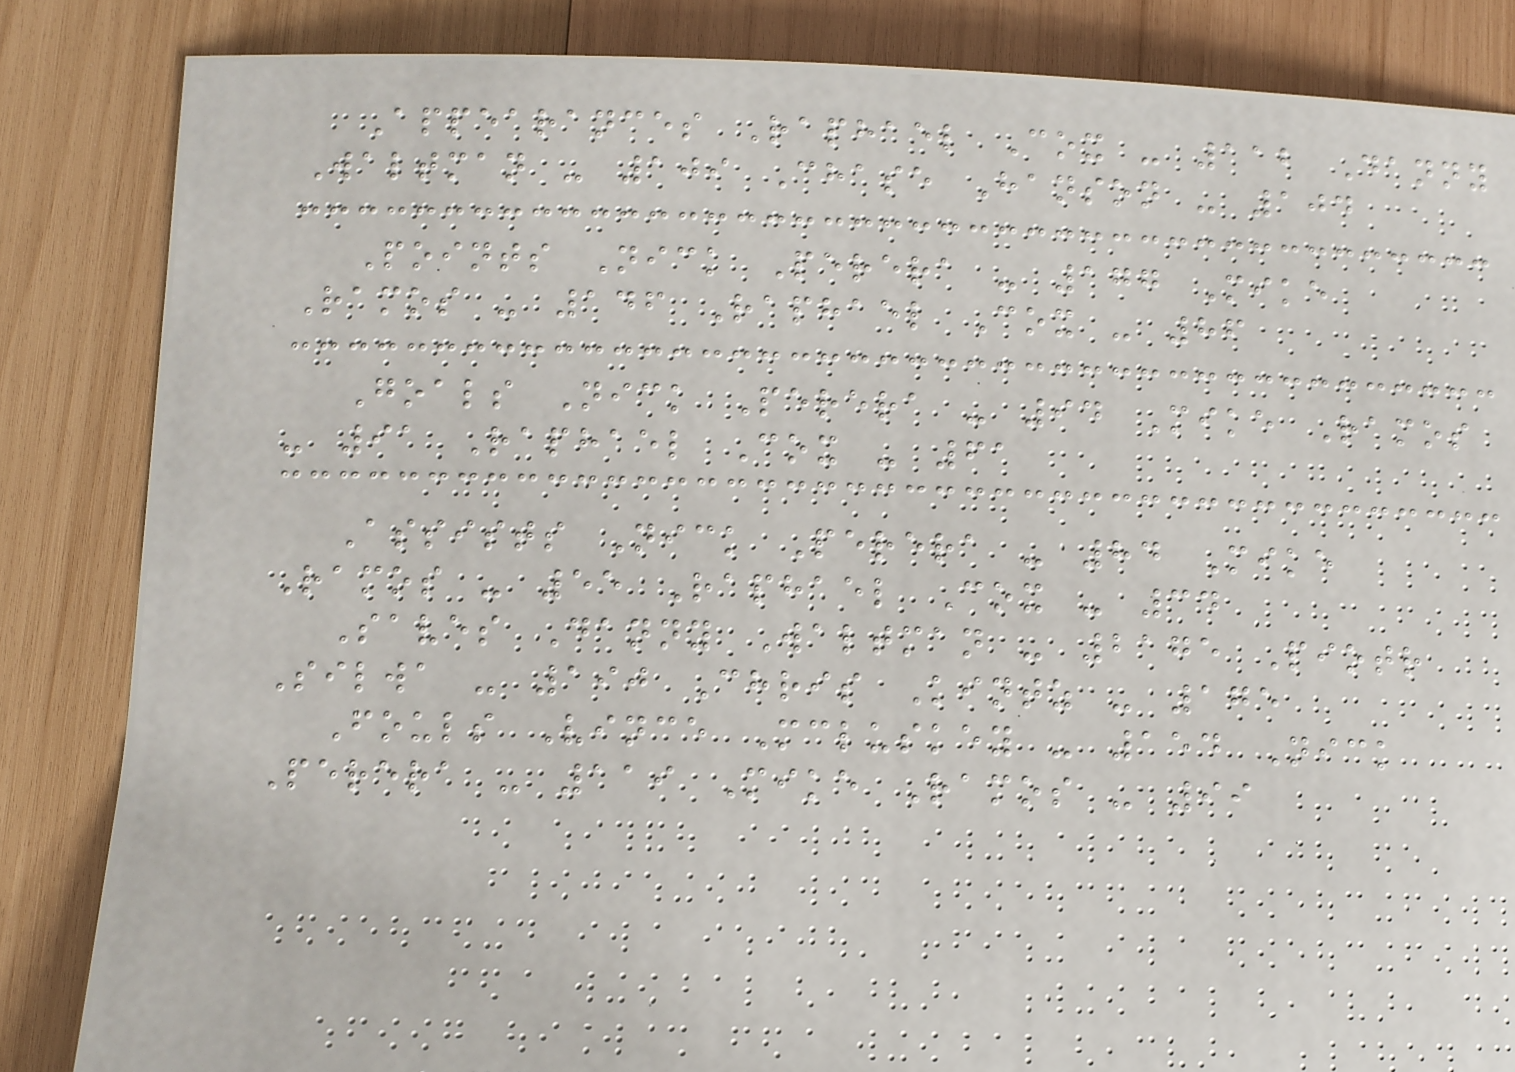Appearances Raphael Cox - 112 Danny
Waltman - 109 Chase Hanson - 104
Points Nick Perera - 177 Mike
Ramos - 146 Raphael Cox - 86
Goals Nick Perera - 94 Mike Ramos
- 91 Raphael Cox - 61
Assists Nick Perera - 84 Mike
Ramos - 55 Raphael Cox - 34
Saves Danny Waltman - 2175 Piotr
Silwa - 190 Chris Kintz - 175
Fouls Vince Mcluskey - 154 Nick
Perera - 119 Mike Ramos - 99
